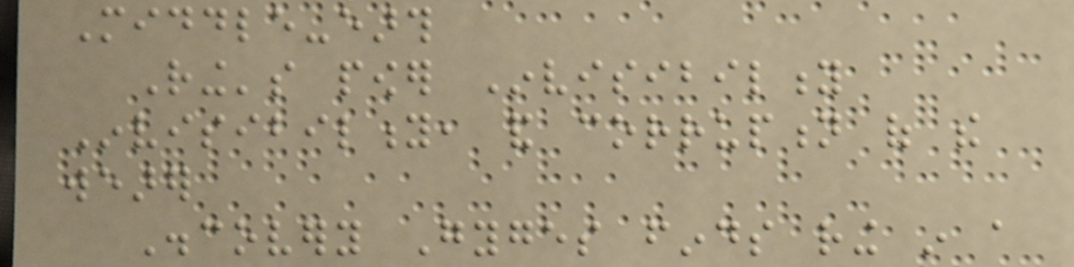Middle-earth
Ring's power Invisibility
Invisibility, and corruption of the
wearer
Discovery Gyges finds ring in a
